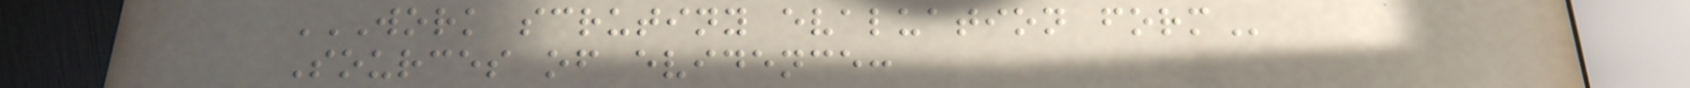WORK SCRUTINY EVALUATION FORM
Sources of evidence:
